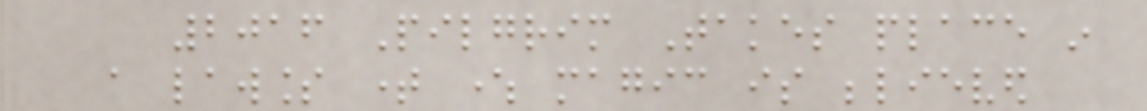2016 Pilgrim Takes place in
a lawless time where magic is believed
